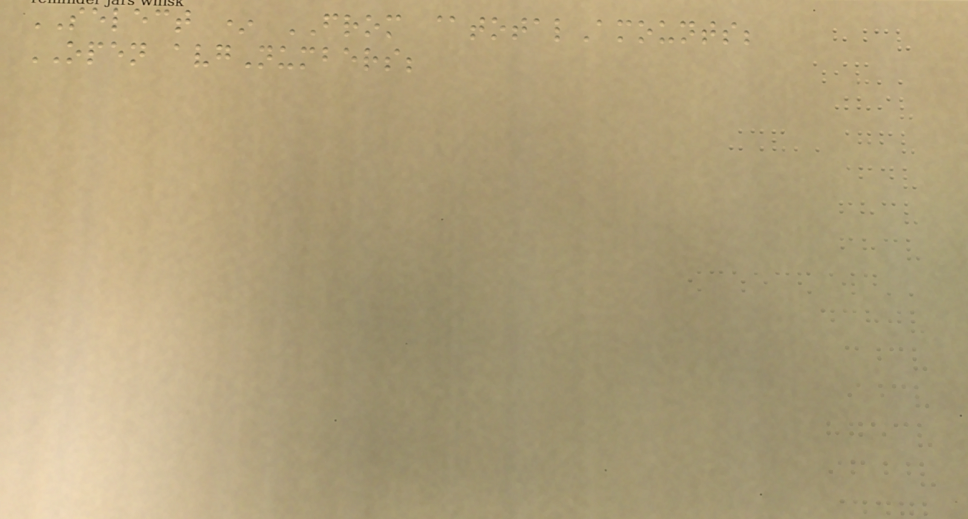SELECT * FROM @totalAmounts;
OPEN avgNumbers;
